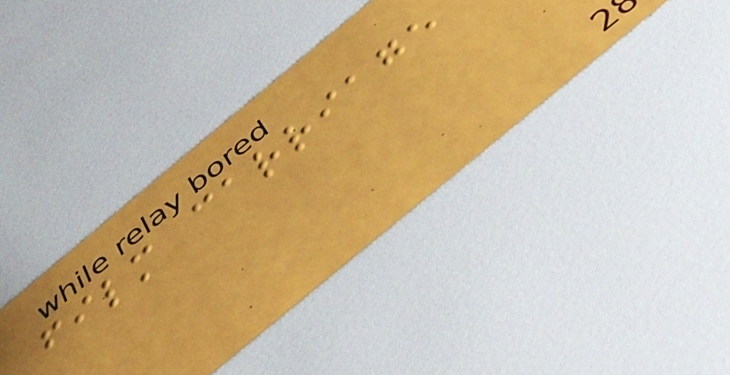film carriage
